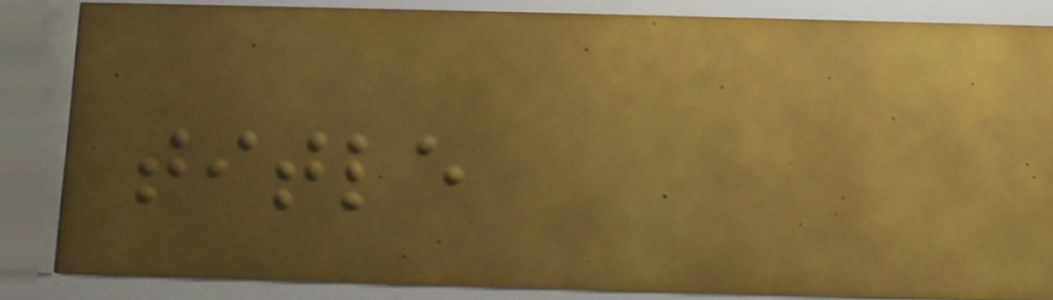title
